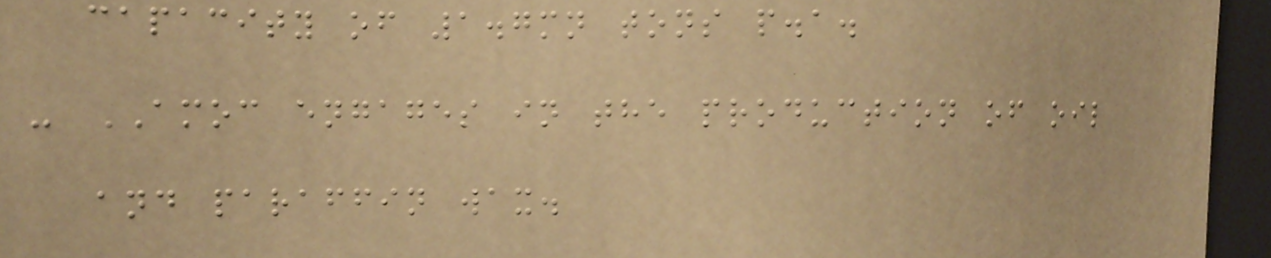capacity of 1.7mn tons p.a.
- AMOC engages in the production of oil
and paraffin wax.
